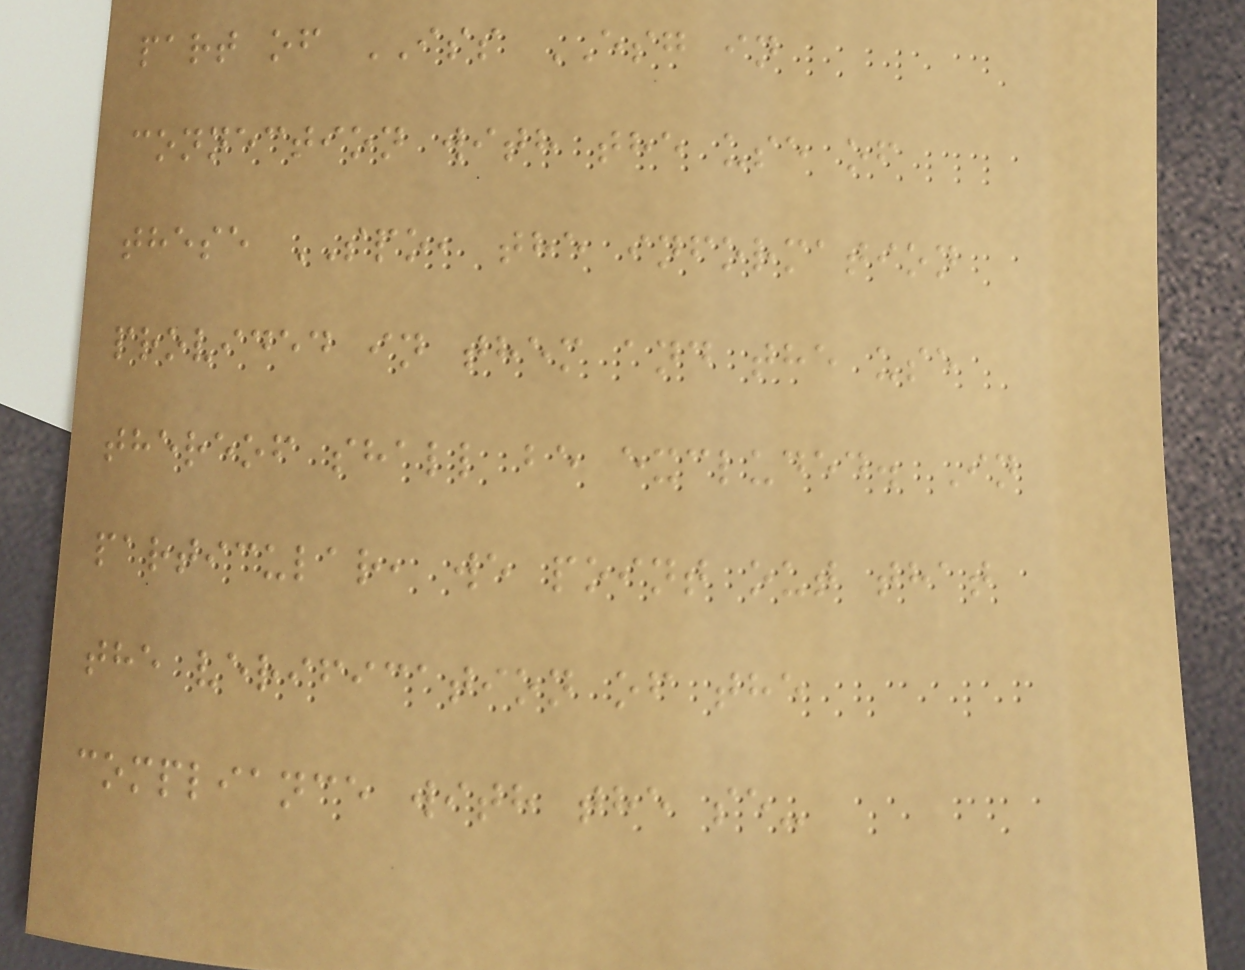part of ISS ESG in
connection with the use of
these SPO, the information
provided in them and the use
thereof shall be excluded. In
particular, we point out that
the verification of the
compliance with the se-
